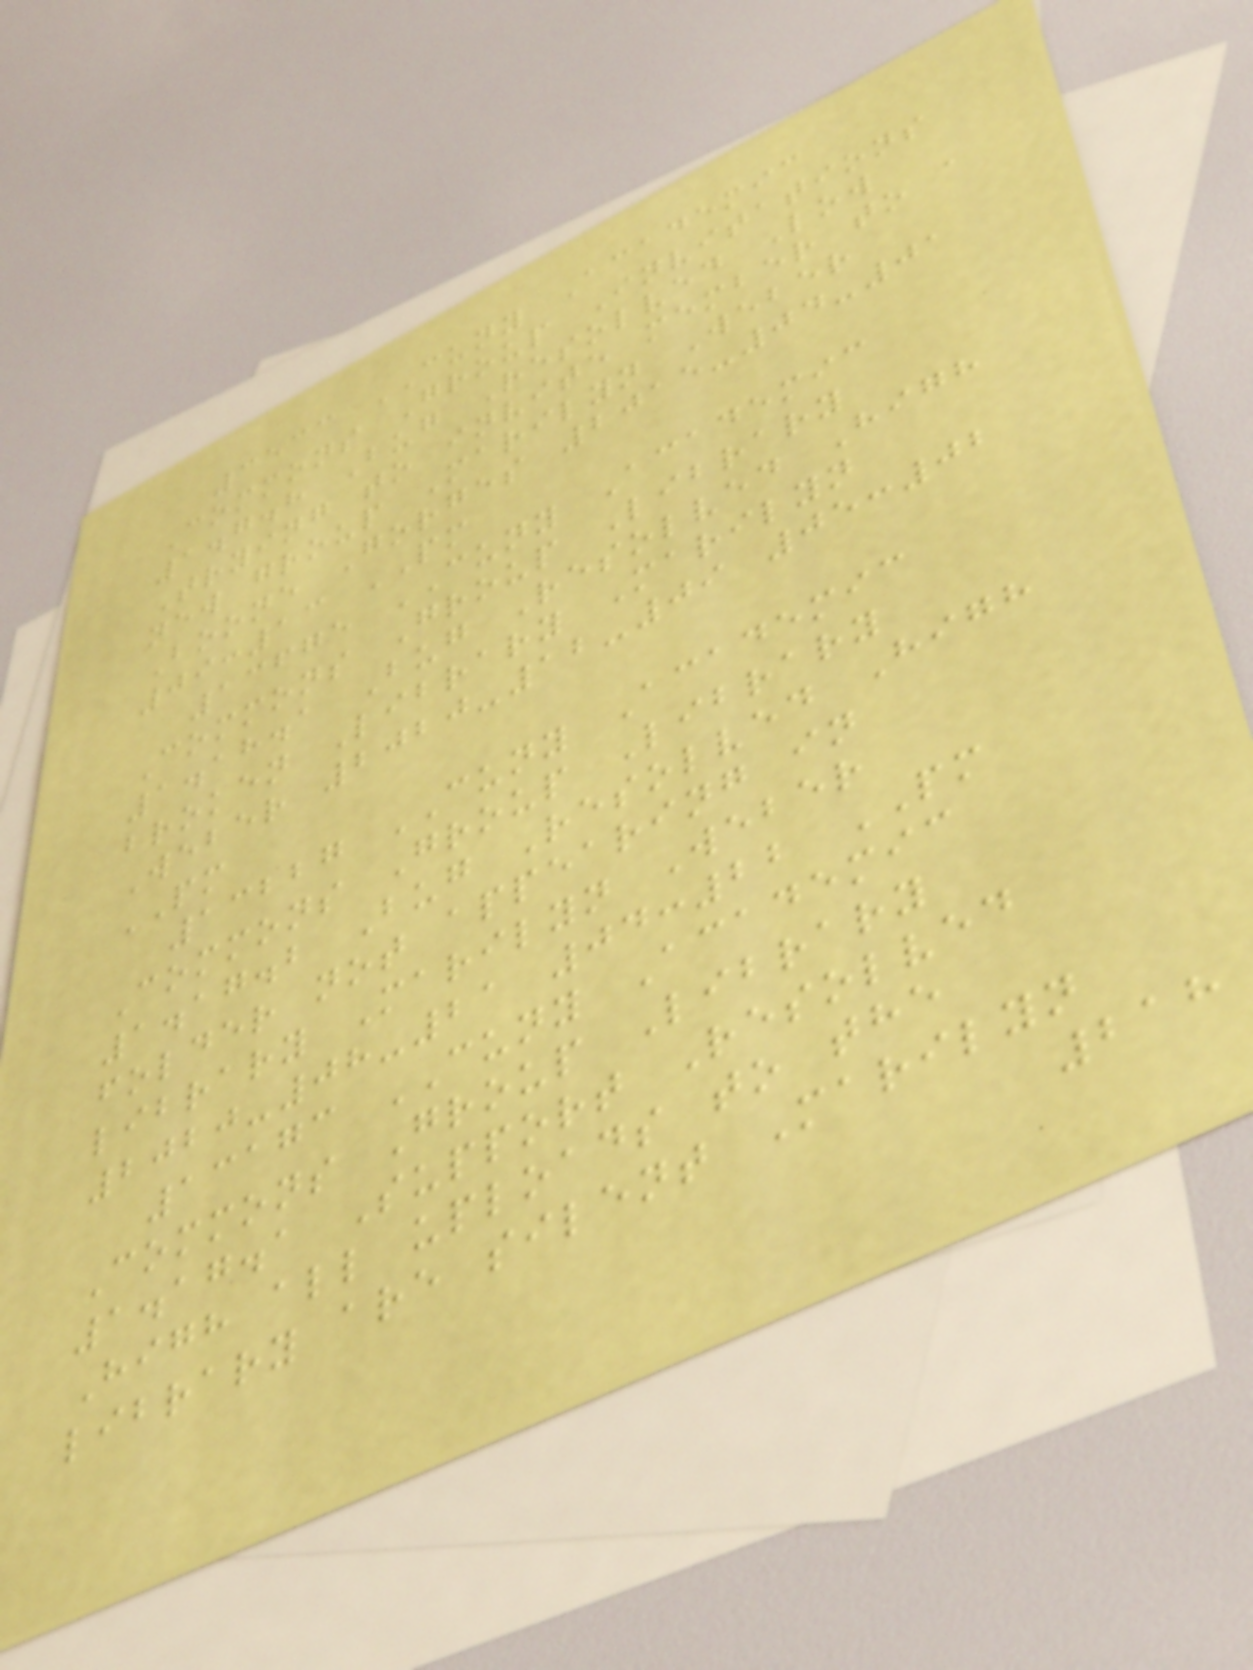3533 CUNY Academic
Commons Group Invitations
1.7.8 Bug Resolved Low
Trying to invite member to a
new group Marilyn Weber
Boone Gorges 2015-04-01
09:13 PM
13675 CUNY Academic
Commons Group Library
1.18.1 Bug Resolved High
broken Library Marilyn
Weber 2020-12-09 05:02
PM
13227 CUNY Academic
Commons Group Library
1.17.2 Bug Resolved High
folder not appearing in
library Marilyn Weber
2020-08-21 04:22 PM
13173 CUNY Academic
Commons Group Library
1.17.1 Support Resolved
High all uploads to the
library are silent Marilyn
218
